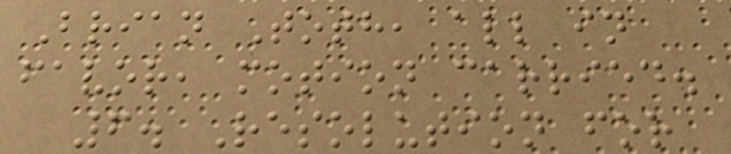Brian Toth, all in
favor, motion carried.
6. Resolution for
